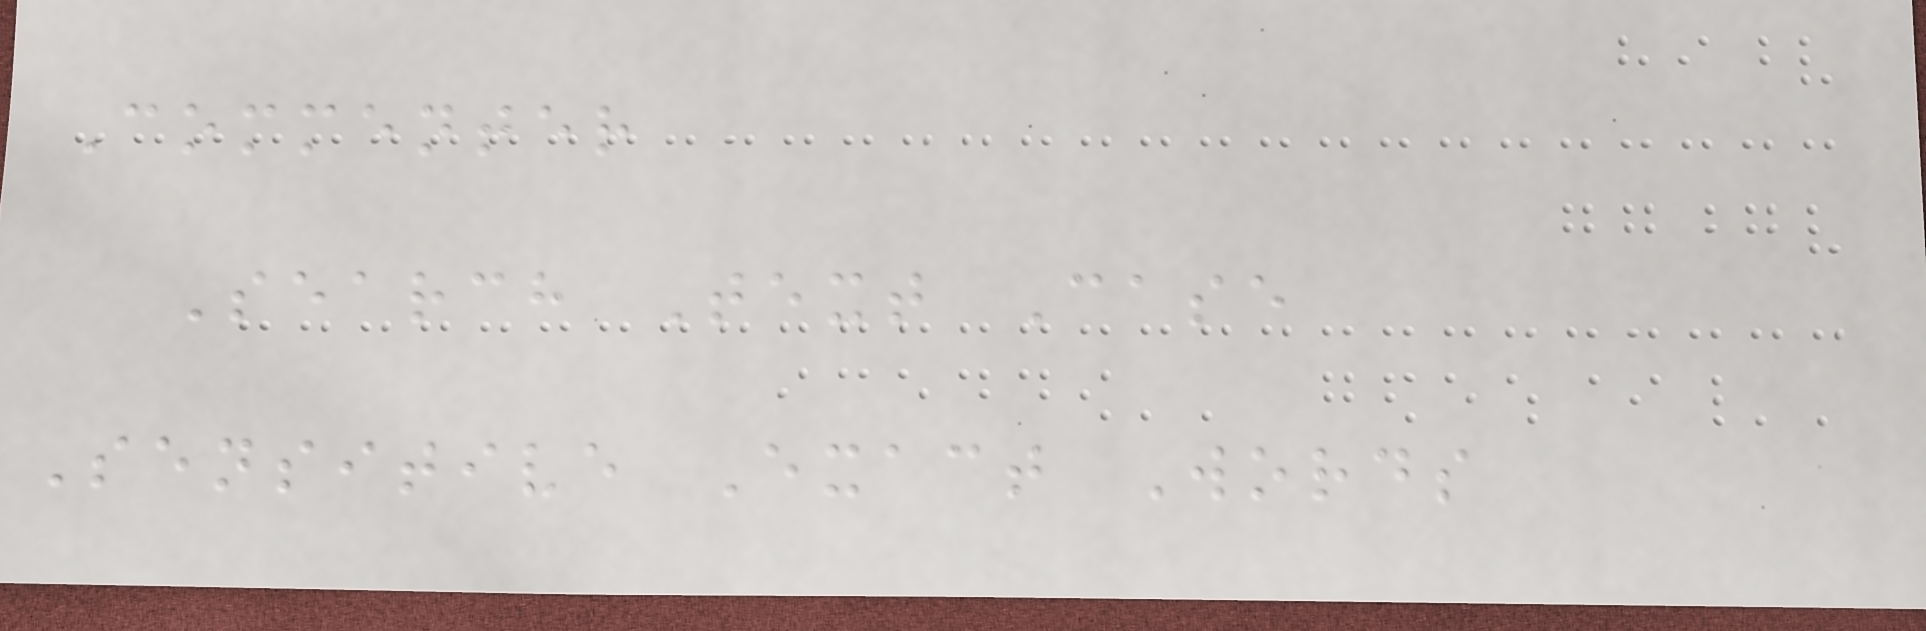Commenter
Search Text Case
Sensitive Exact Words
